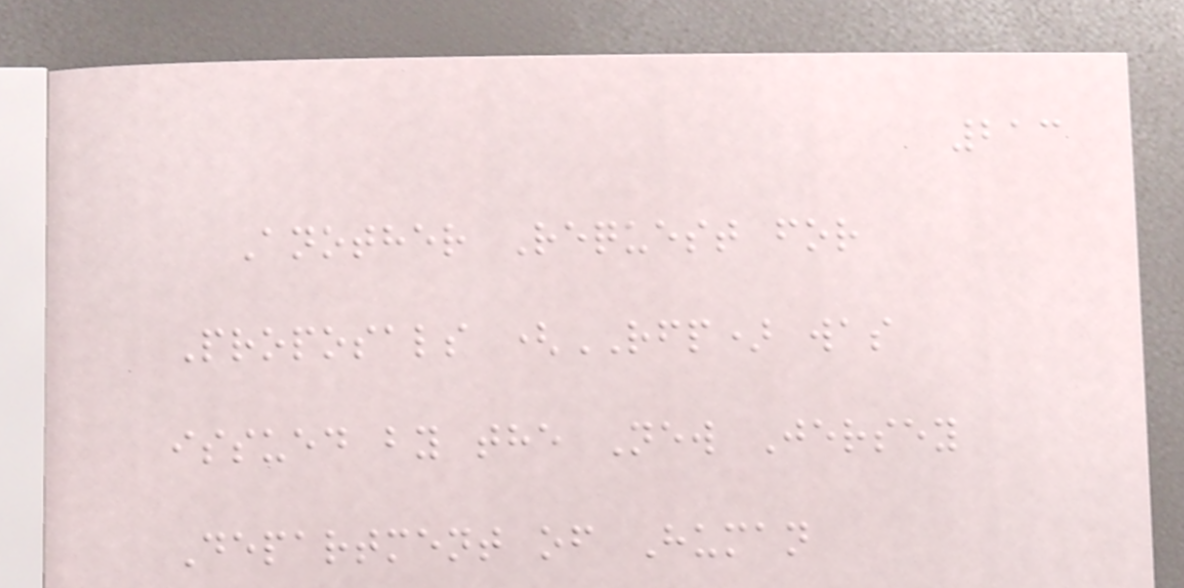213
Another Request for
Proposals (RFP) was
issued by the New Jersey
Department of Human
